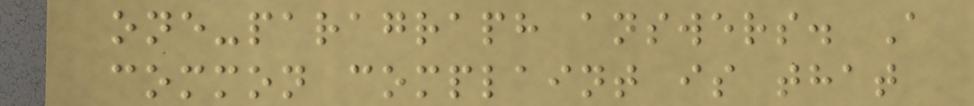one-paragraph answers. A
common complaint is that
